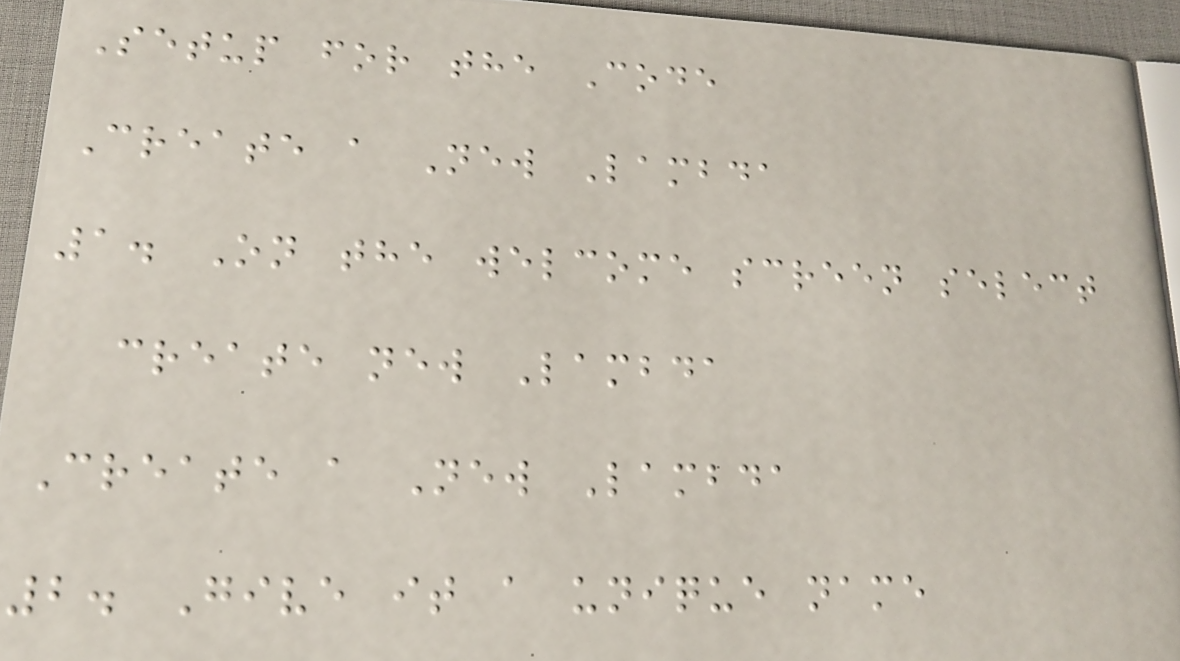Setup for the Code
Create a New Lambda
1. On the welcome screen select
create new Lambda
Create a New Lambda
2. Give it a unique name
